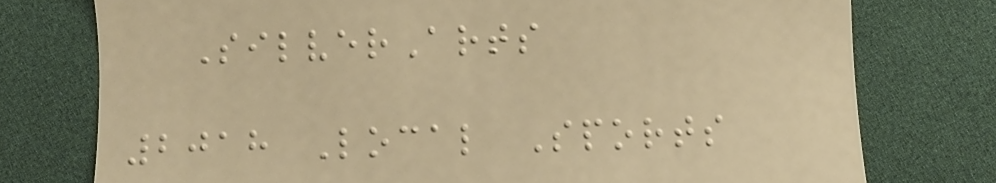SilverArts
2018 Local Sports
